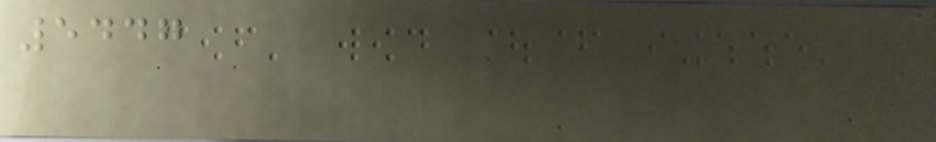5447
